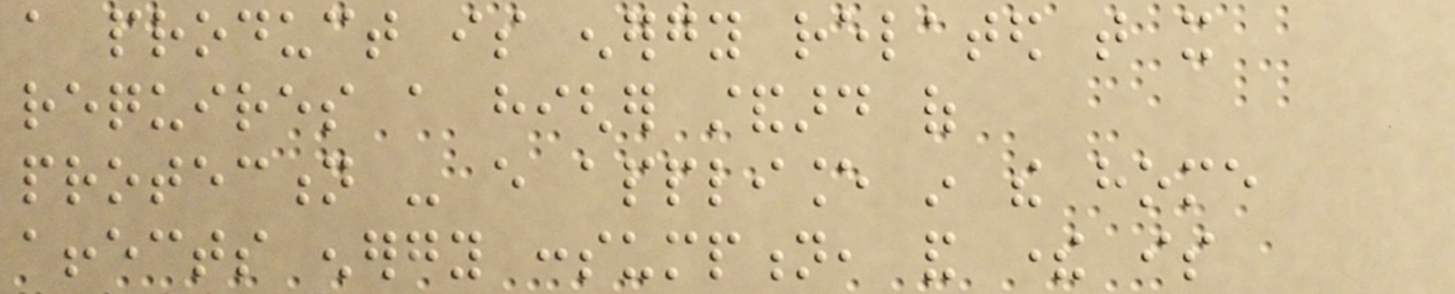a product is energy related that it
requires a higher standard of
protection - every appliance in the home
affects energy consumption, and there is
